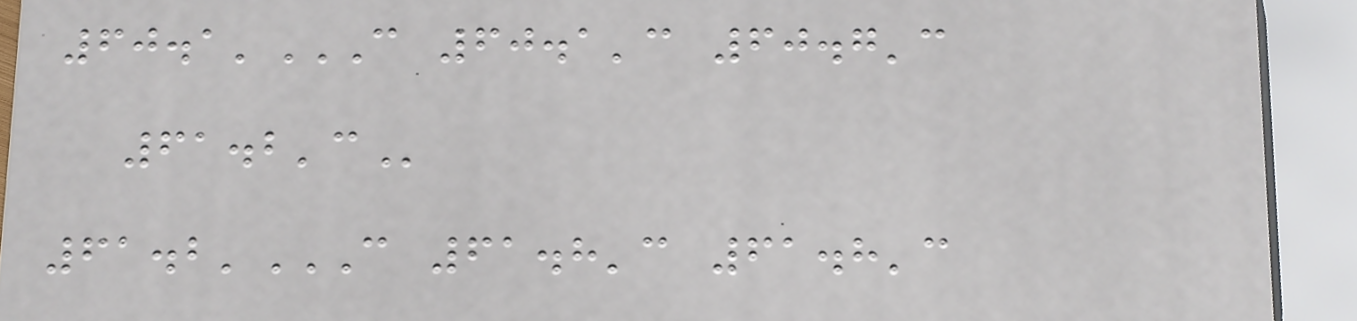60.1'C 60.1'C 60.7'C
61.2'C
61.2'C 61.8'C 61.8'C
